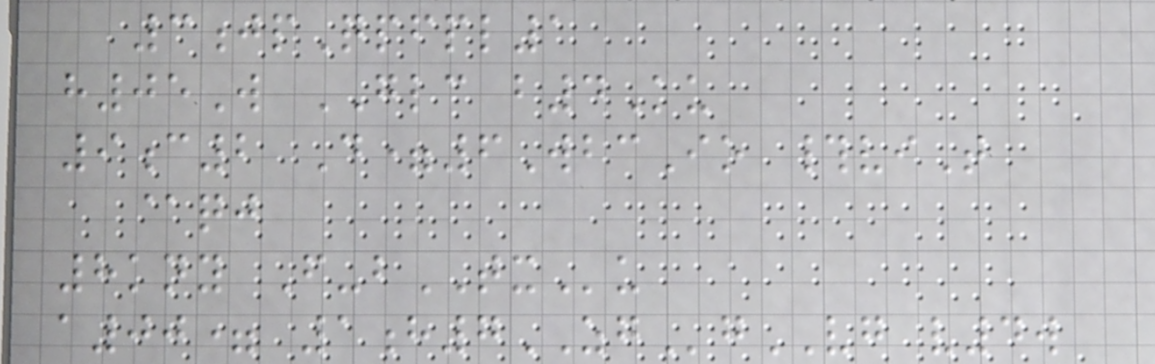3jpQpfpl1
h05W GLC b4Ku
9c2 D=6WbcIo #viT
@qj
8kny F-bTXu
a00= 1h7ZGgVG v4w
